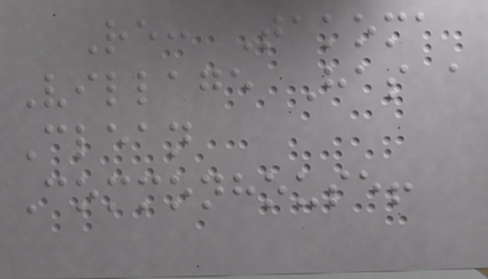Re: Takoma
Village Has a
Clean
Commonhouse!
